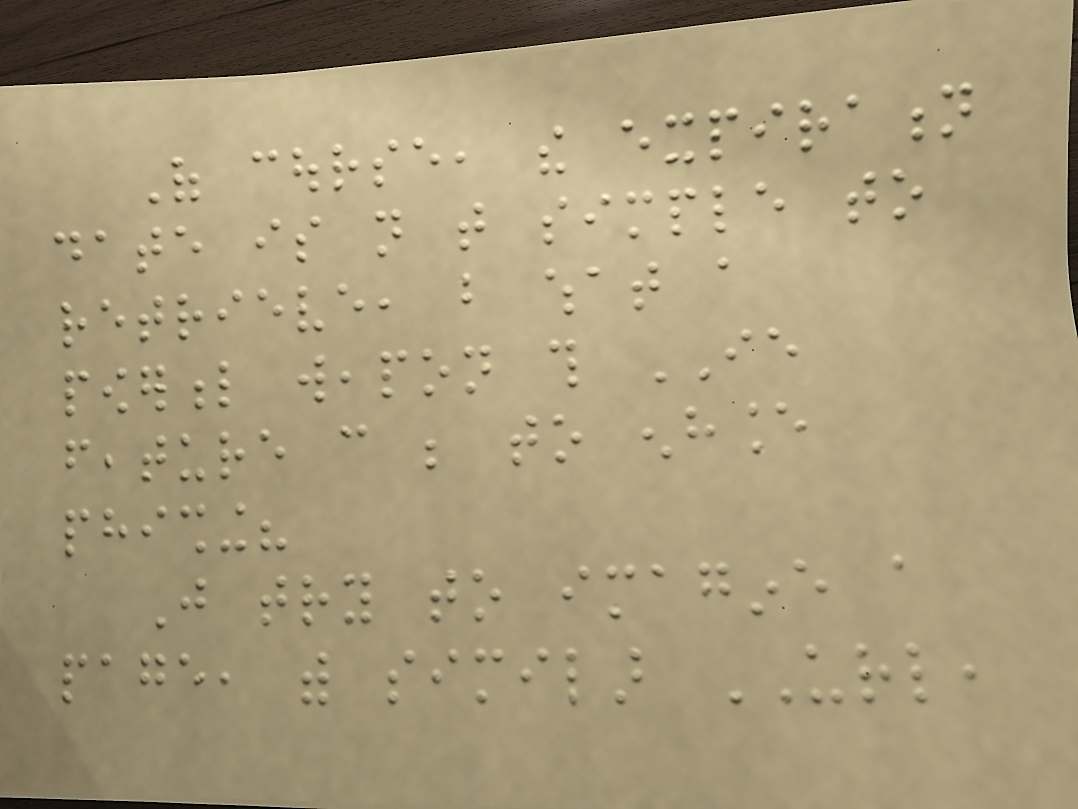Of course, the expiration
date is not that simple to
retrieve, but what a
powerful weapon this IE
feature can be to enhance
phishing?
Just try to imagine a
page, with similar URL,
